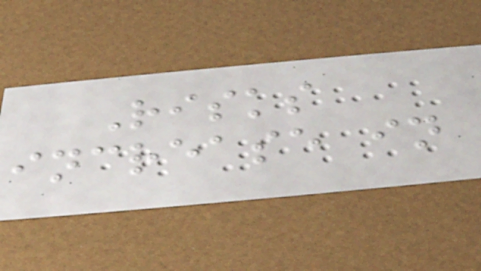Risks
increase in
